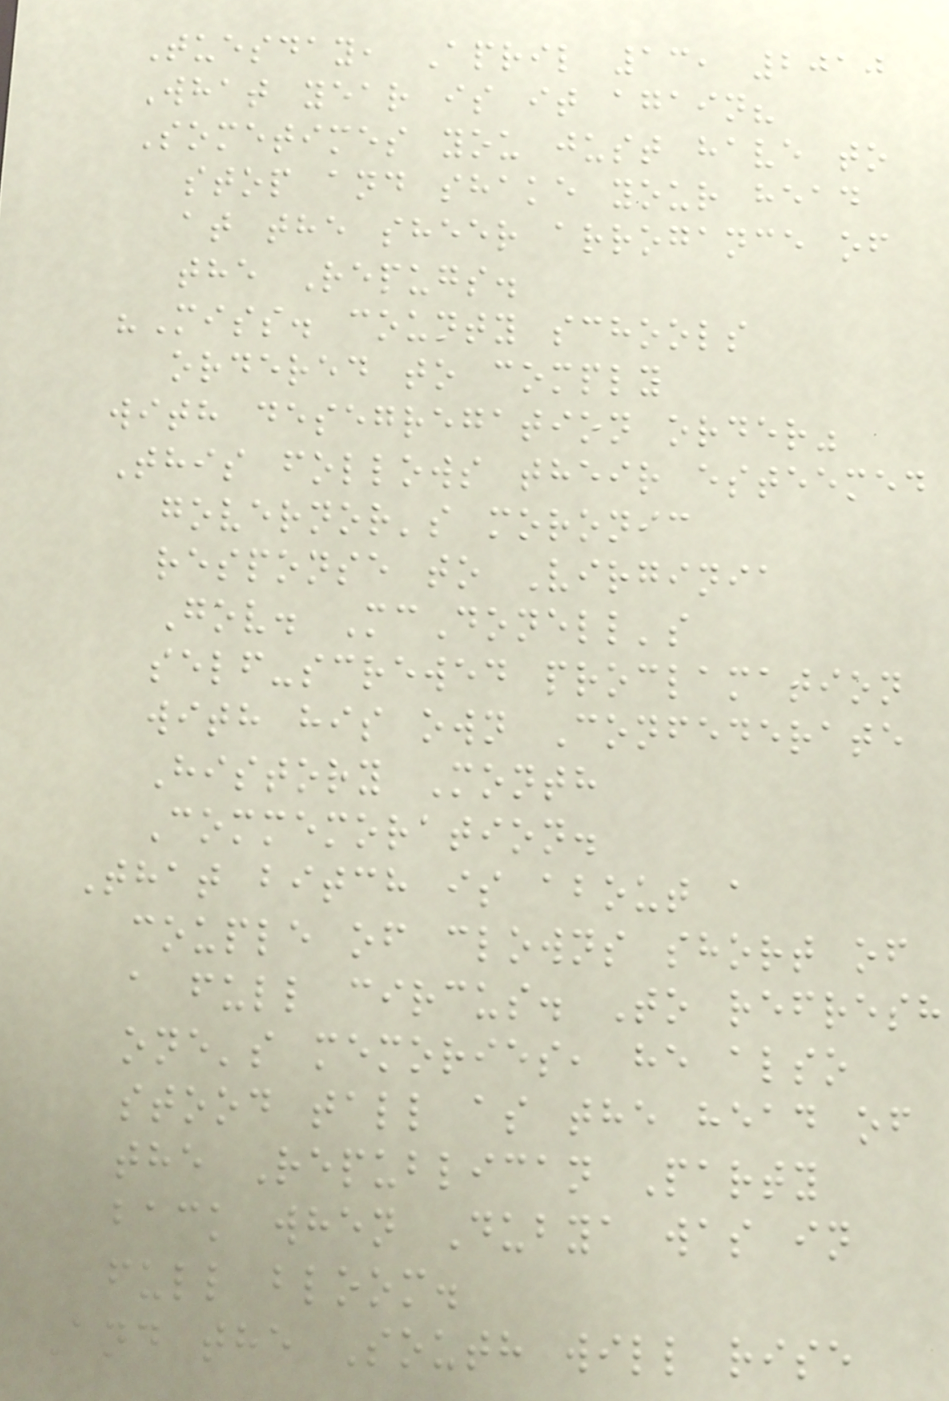Tuesday, April 13, 2010
What year is it again?
Sometimes you just have to
stop and shake your head
at the sheer arrogance of
the Repugs.
"Miss. county schools
ordered to comply
with desegregation order"
This follows their esteemed
governor's moronic
response to Virginia
Gov. McDonell's
self-screwed proclamation
with his own Confederate
History Month
Commemoration.
That bitch is about a
couple of clowns short of
a full circus. To refresh
one's memories, he also
stood tall as the head of
the Republican Party
back when Dubya was in
full bloom.
And the South will rise
